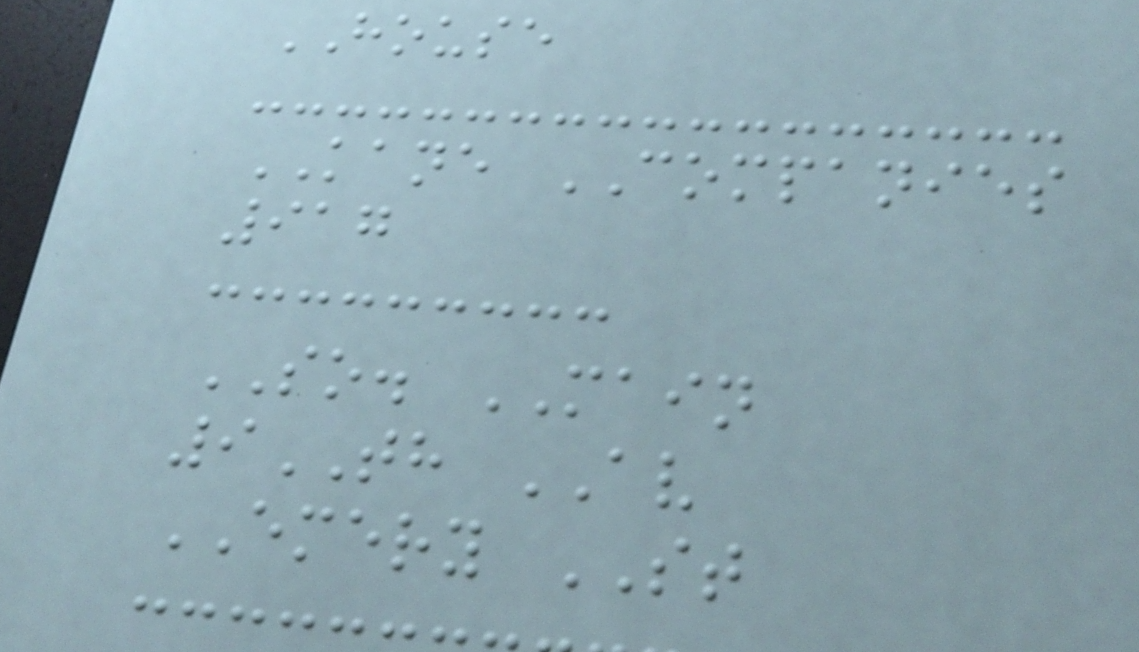HOUSE
KANE COMPANIES
917
SO. MAIN
9TH AV
EMERY ST
